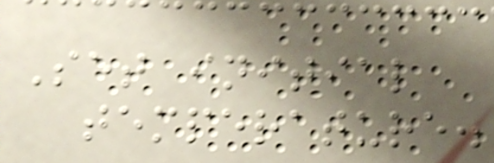Set initial
temperature.
